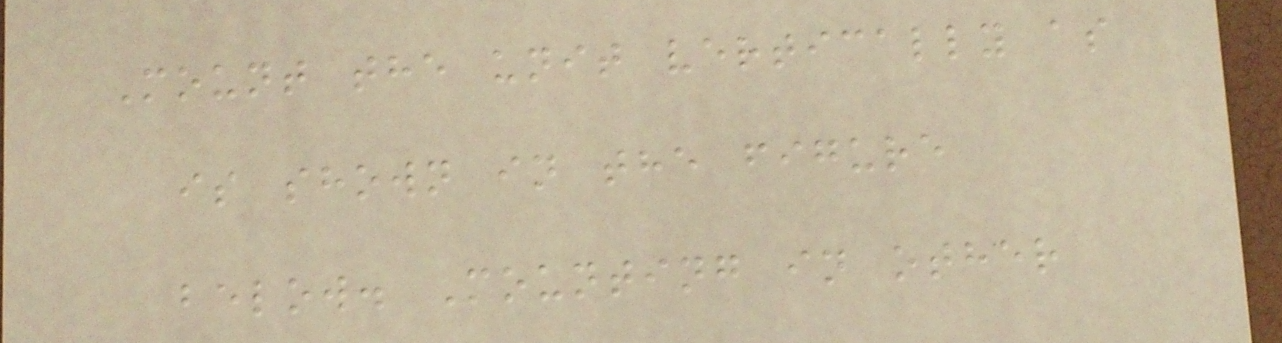Mount the unit vertically as
is shown in the figure
below. Mounting in other
